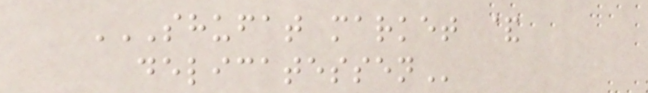SHUFAT MARKET &
DELICATESSEN
